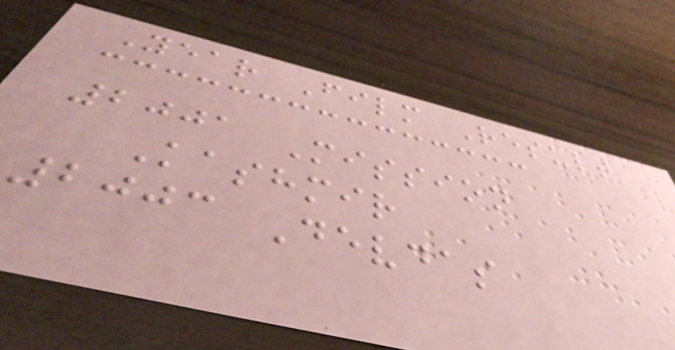Year Film Result
2001 Mission
Kashmir
2003 Devdas
